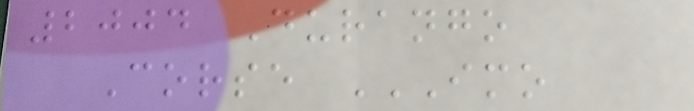2004 Durango
Corse IMO
